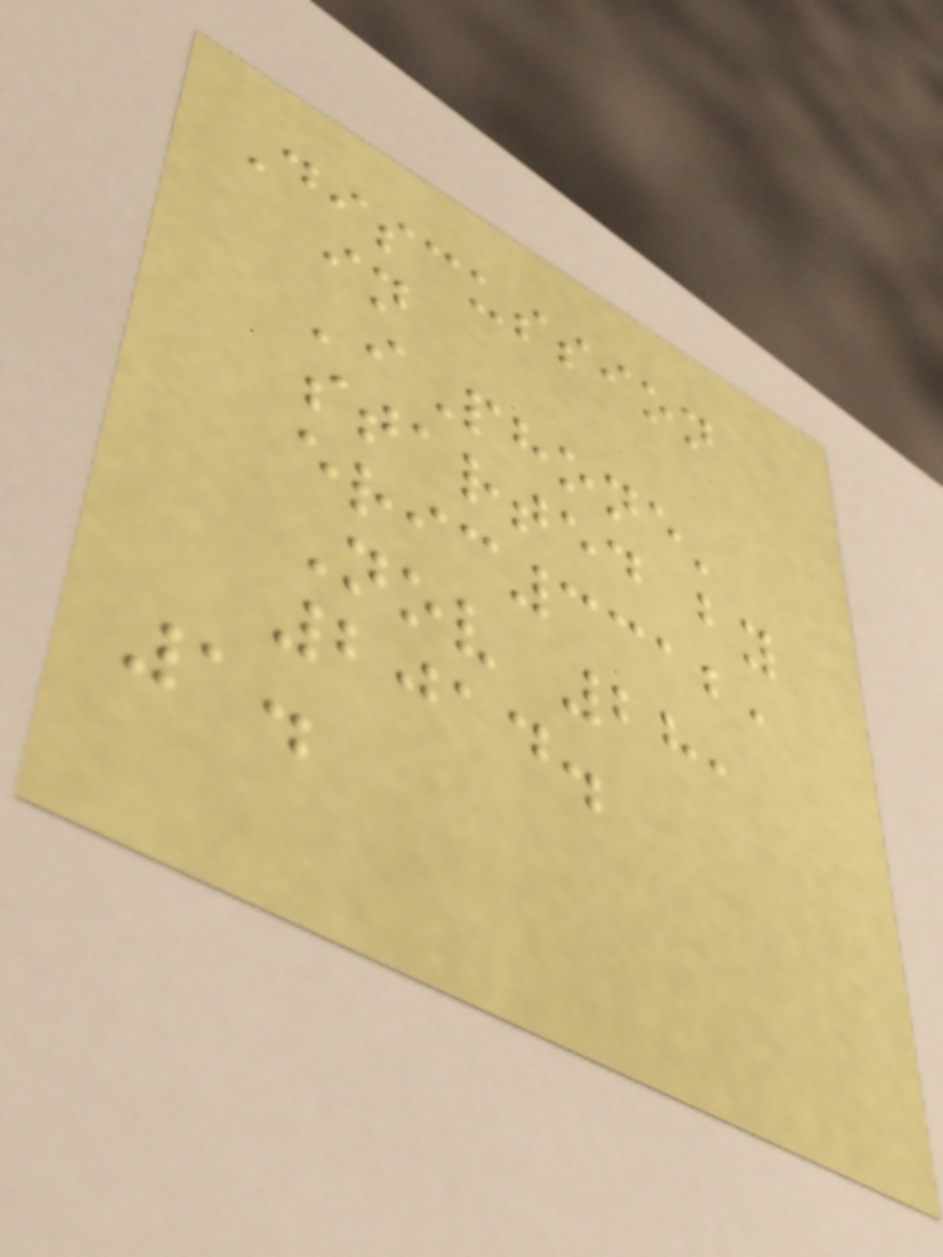Discussion
in
'iPhone'
started by
eric3312,
Nov 28,
2014.
1.
